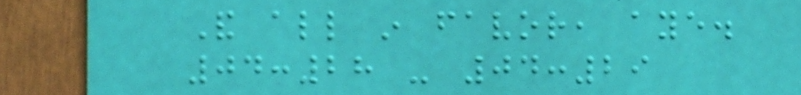And all in favor, aye.
04:28 - 04:29
